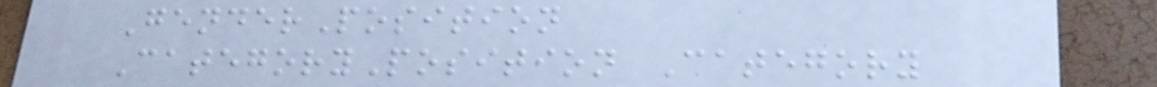GenderPosition
CategoryPosition Category
